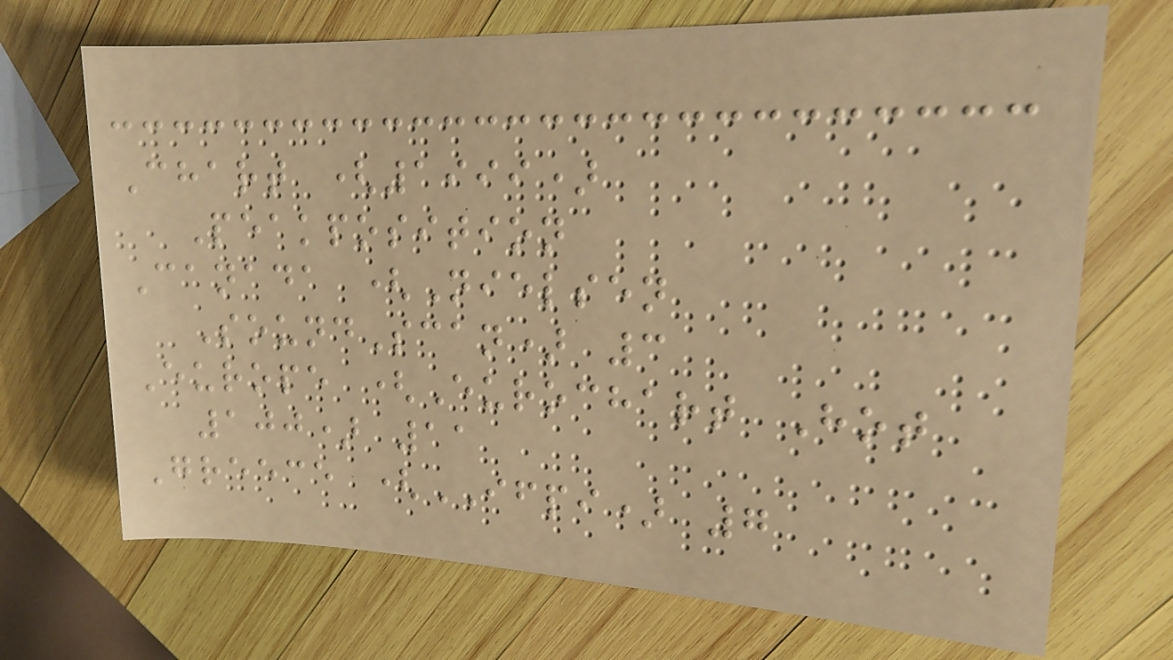Chart (1999)
Peakposition
Canada (Nielsen
SoundScan) 3
Europe (Eurochart Hot
100) 11
Greece (IFPI) 7
